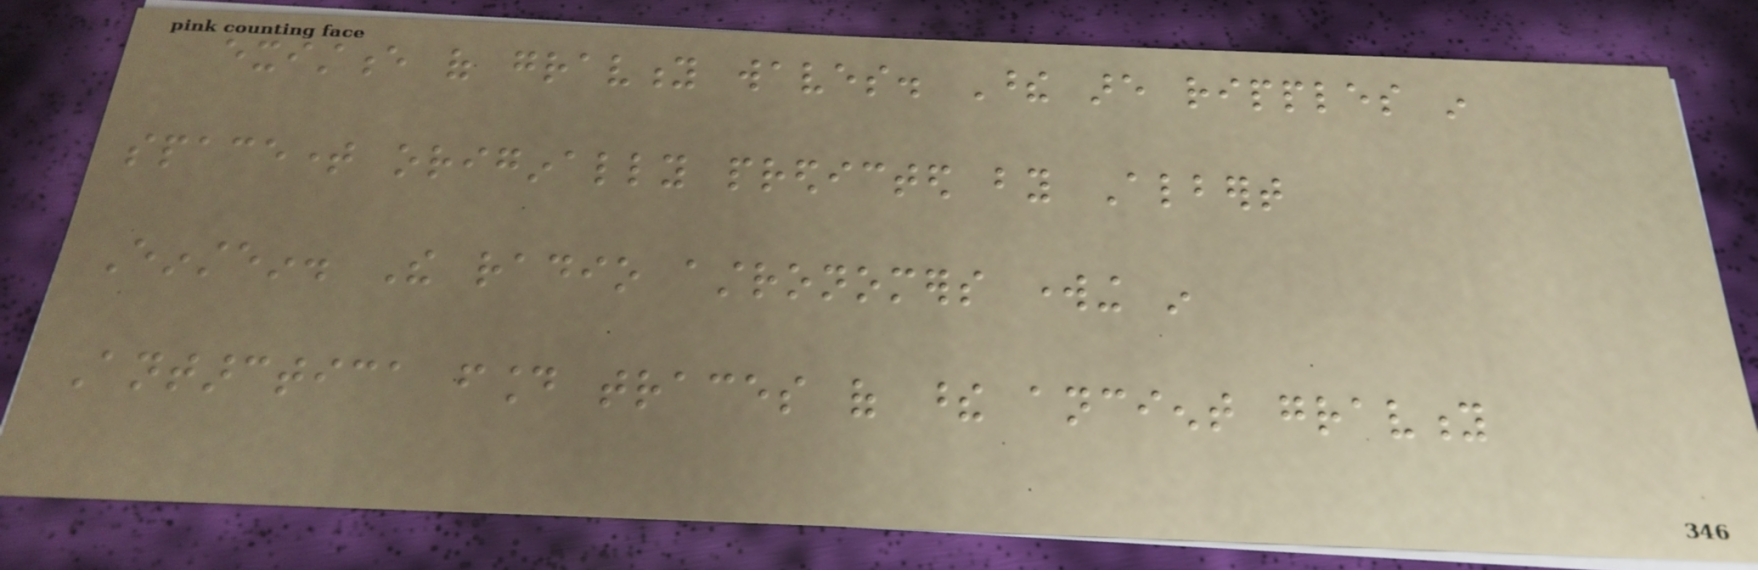existence of gravity waves. These are ripples in
spacetime originally predicted by Albert
Einstein. The radio astronomers working in
Antarctica found traces of these ancient gravity
